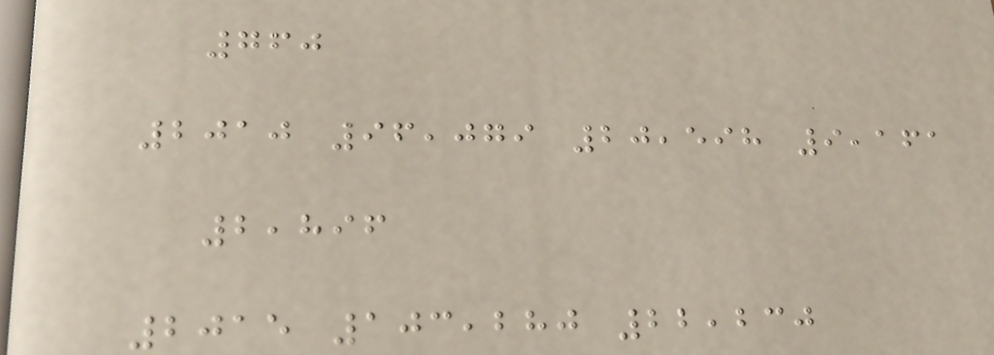760
2010 96,079 20,598 9,161
2,896
2015 103,280 22,230
